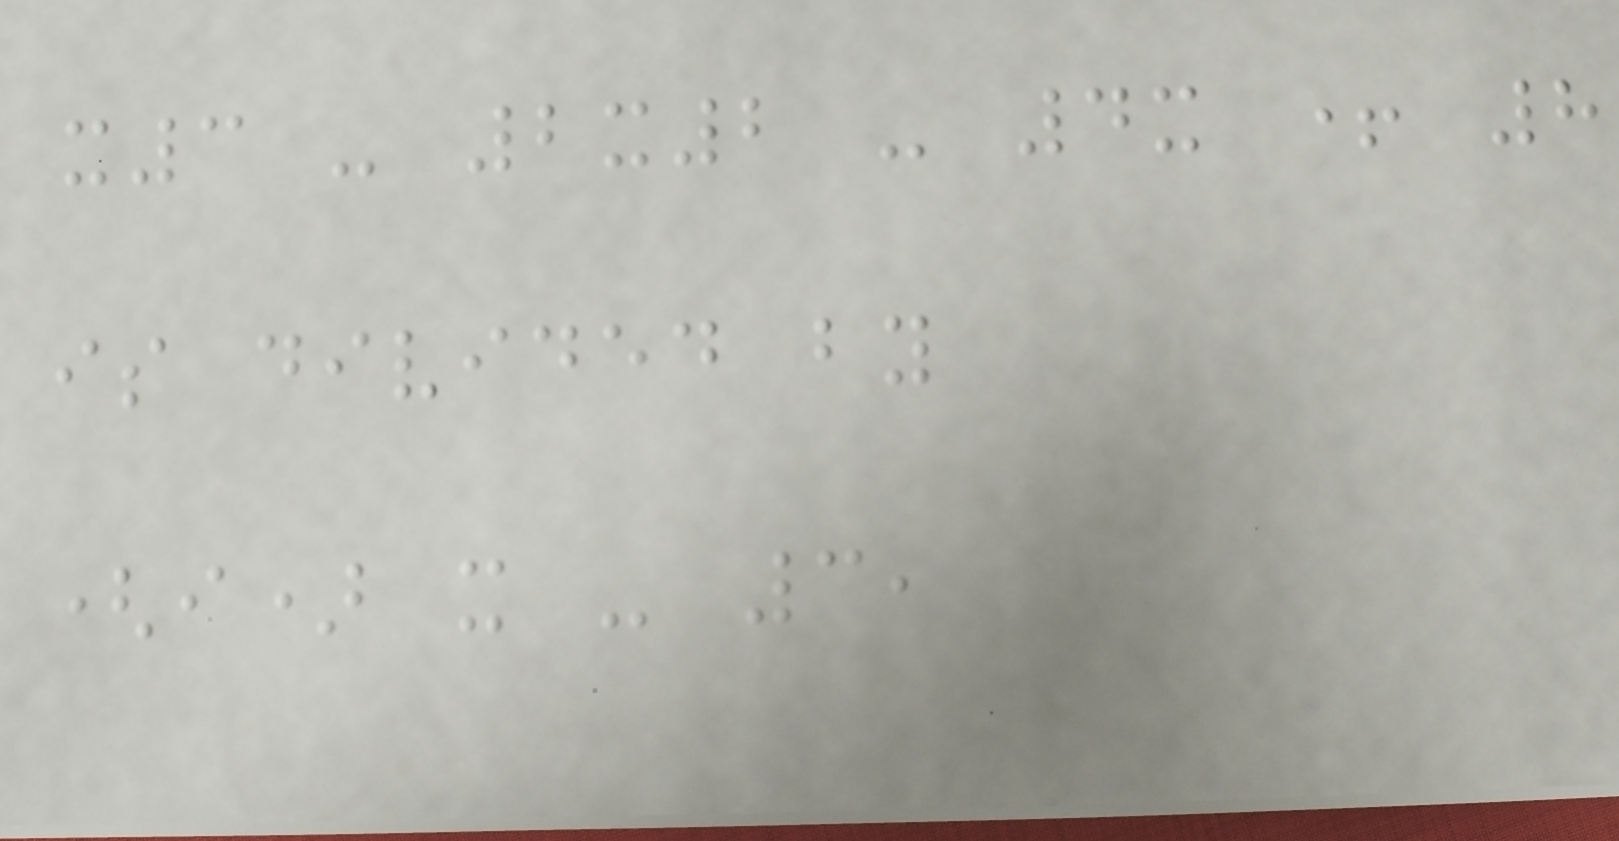x3 - 2x2 - 4x + 8
is divided by
(i) x - 3,
